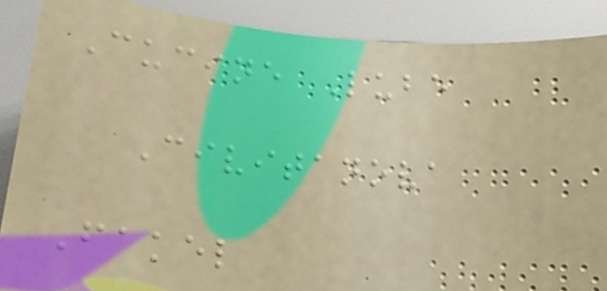Cucine Lube
Civitanova
Fakel
